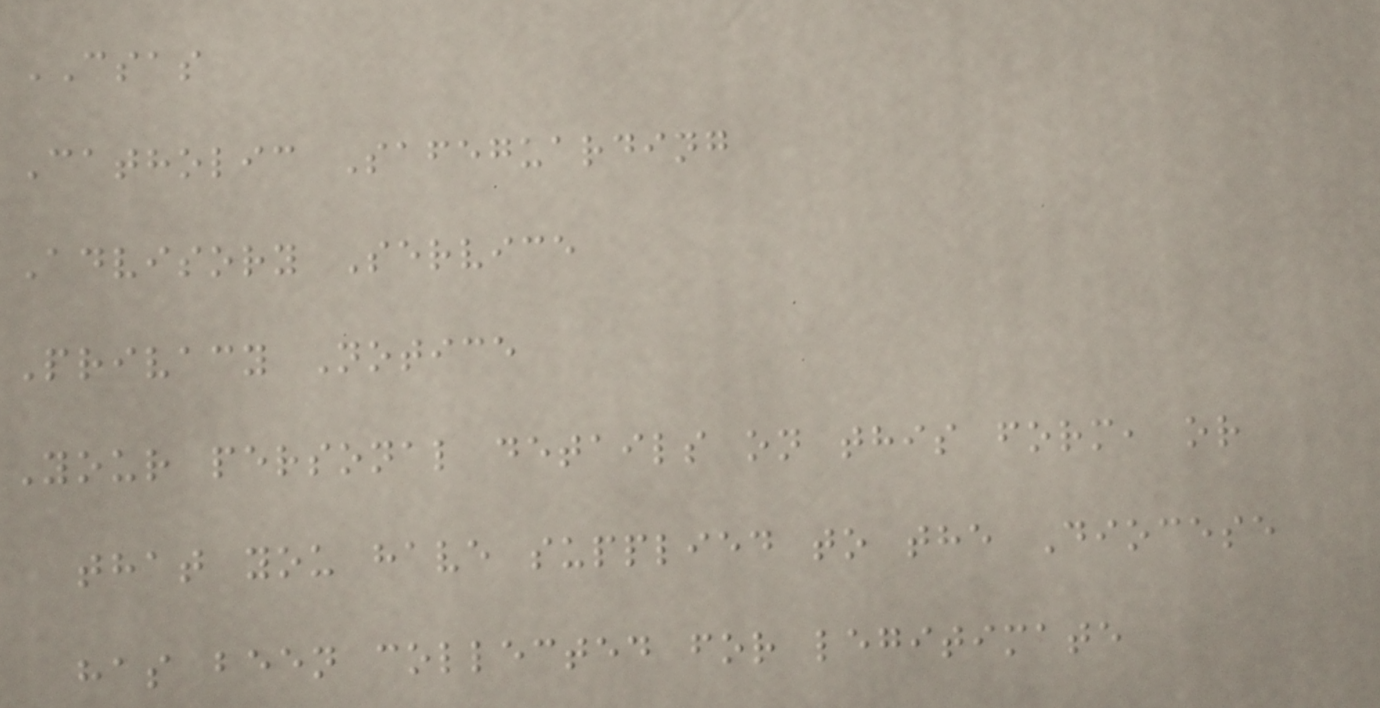CSAS
Catholic Safeguarding
Advisory Service
Privacy Notice
Your personal details on this form, or
that you have supplied to the Diocese
has been collected for legitimate
